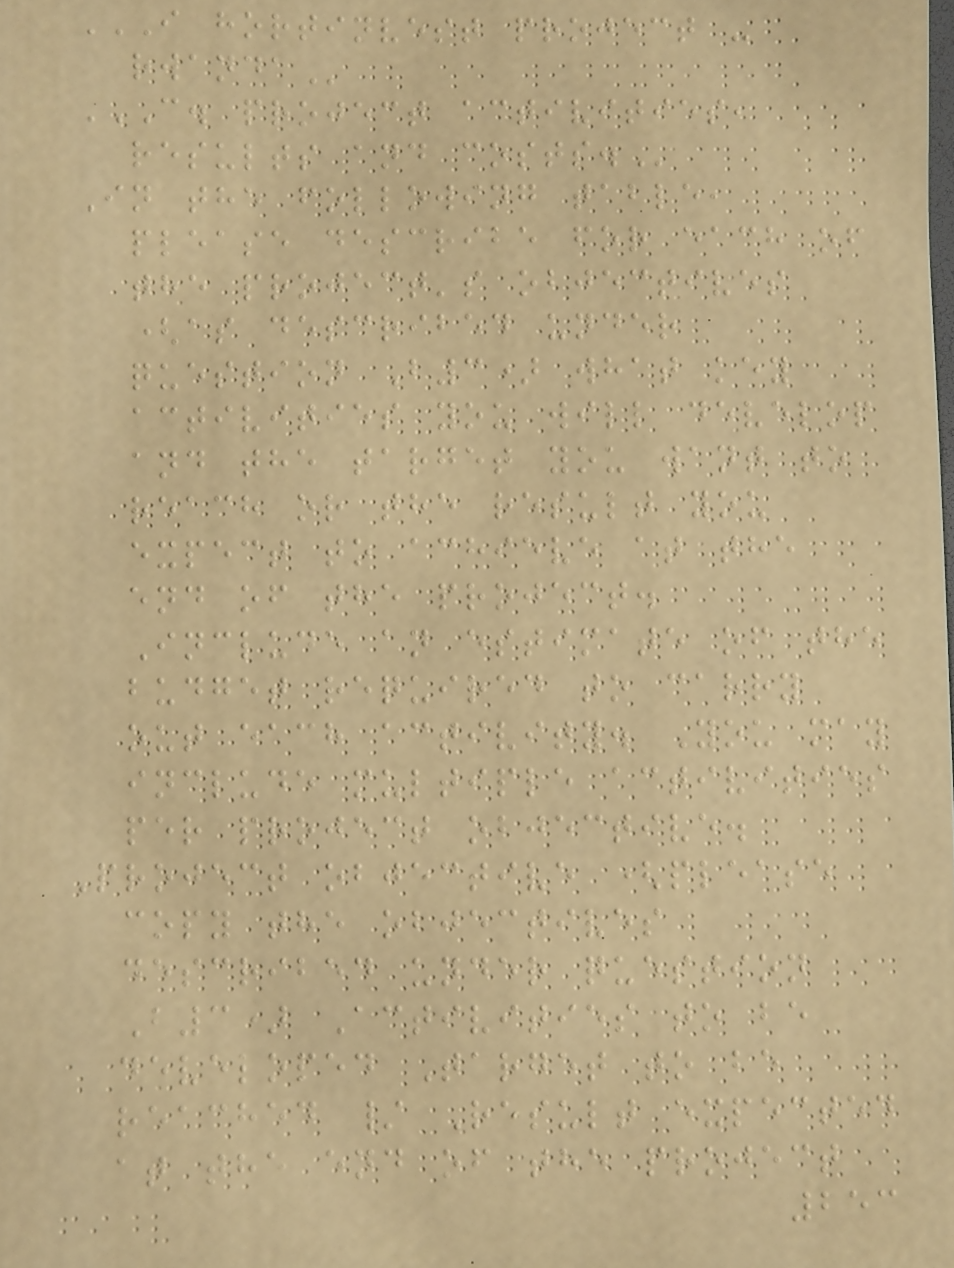I HORTINVEST PROJECT -
RWANDA
C. PROJECT ACTIVITIES,
RESULTS AND COSTS.
In the following table,
please describe for each of
the project's objectives
(as described under
question B3) what key
activities you will develop
and the target you want to
reach or the result you
expect to achieve at the
end of the project.
Include an estimate of the
budget required to carry
out each activity. You may
include multiple activities
per project objective.
Project objective (please
copy the objectives
described under question
B3) Activities to be
developed Target to be
reached / Result expected
at the end of the project
253
